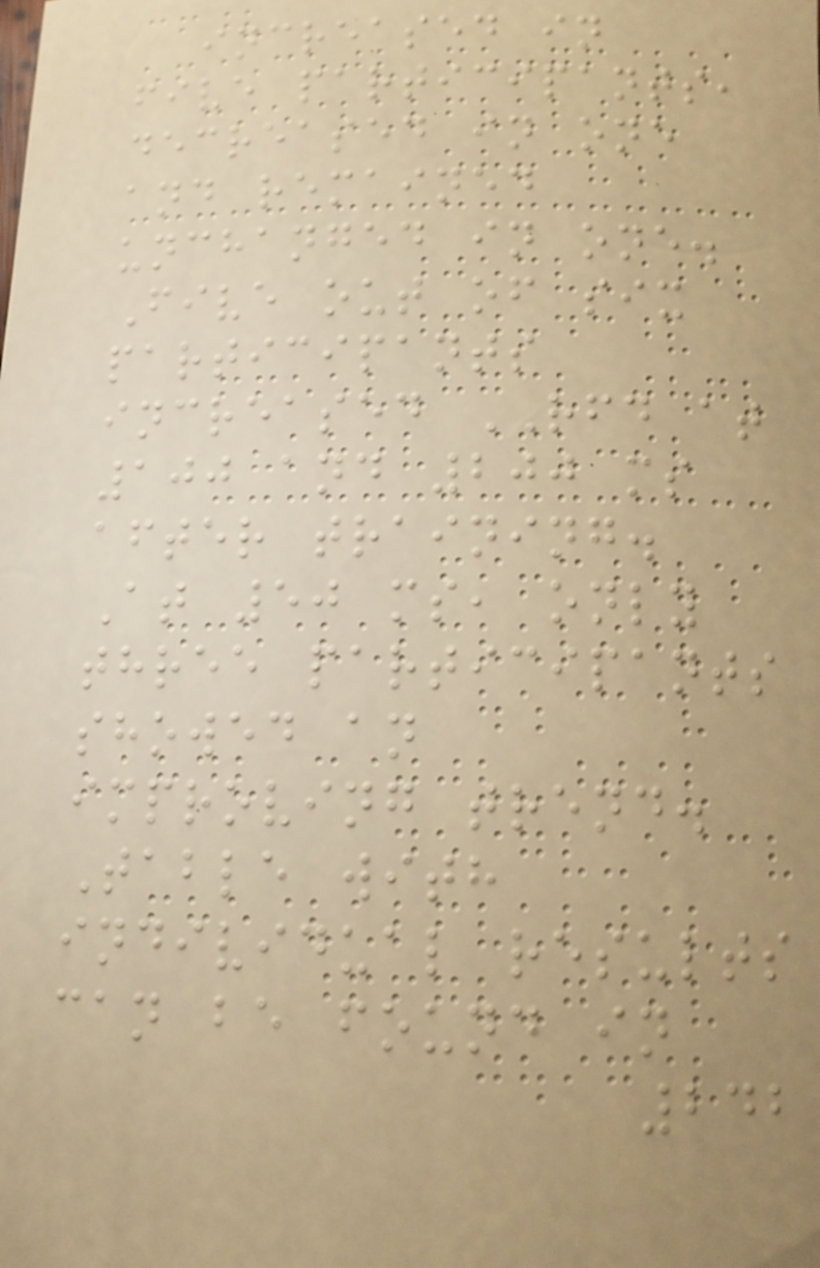increased in
five participants,
decreased in one
and remained
unchanged in one.
Five out of six
participants
increased RFD at
100 and 200 ms
after training.
At 50 ms, only
three participants
showed an
improving trend.
Table with
individual results
can be found in
242
